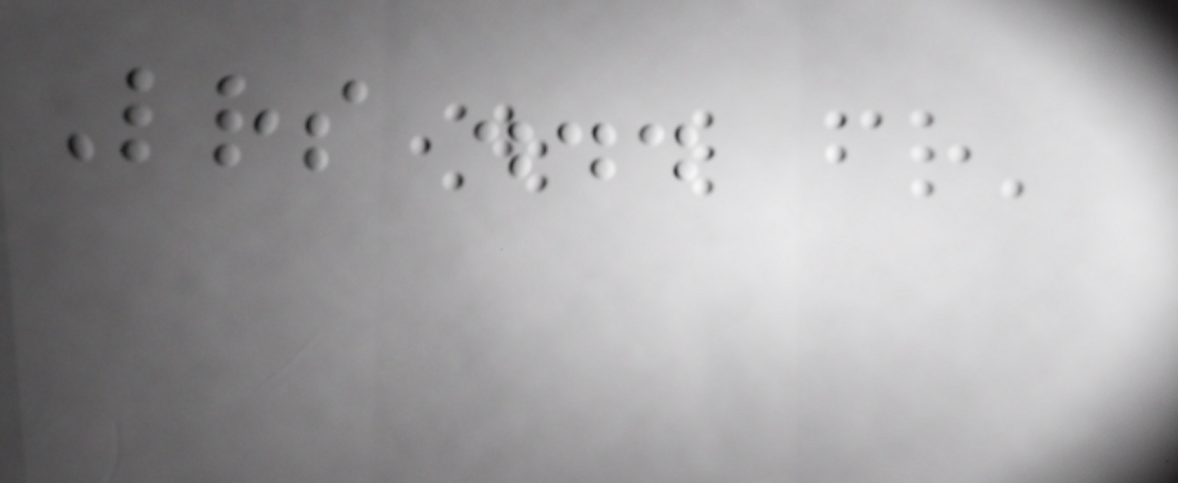Letters ...
